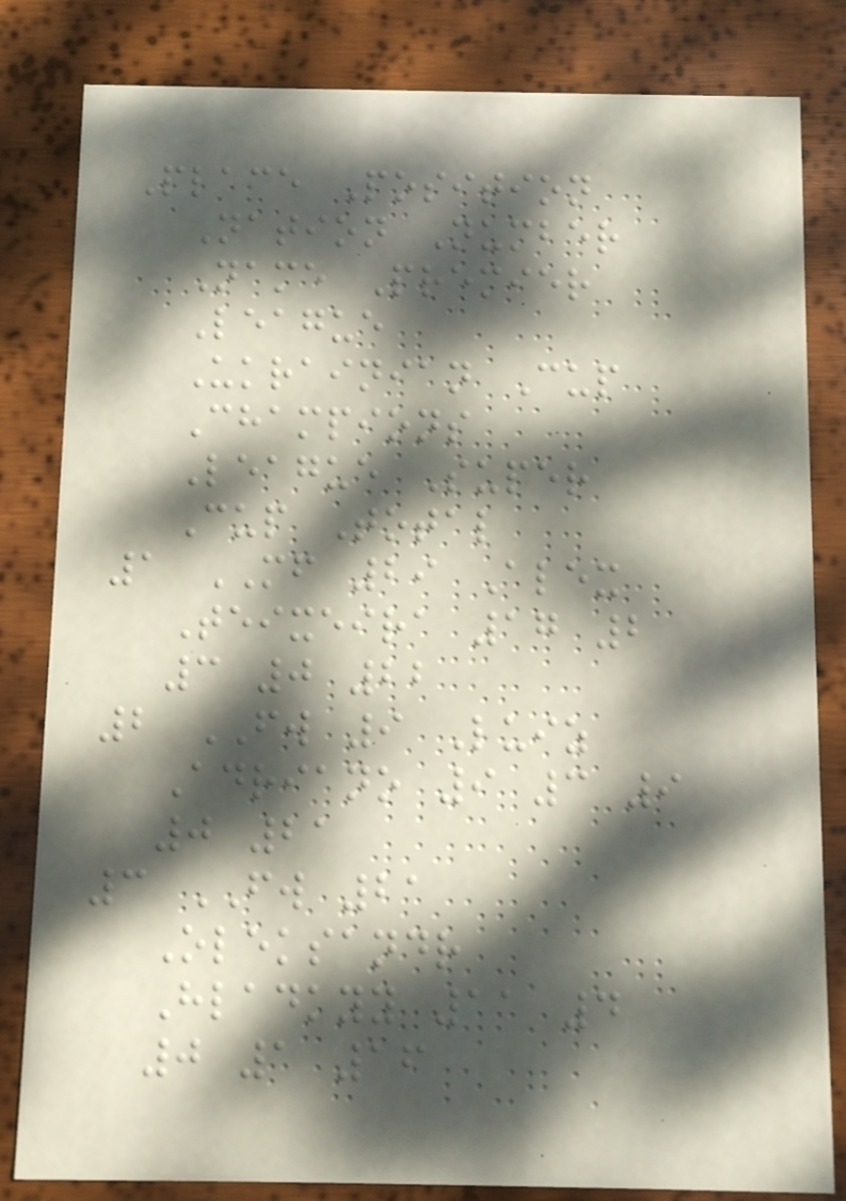Place Position
Nation Number
Name Premier
League
Ukrainian Cup
Champions
League Super
Cup Total
1 MF 29 Alex
Teixeira 17 2
3 0 22
2 FW 9 Luiz
Adriano 9 3 9
0 21
3 FW 21
Oleksandr
Hladkyy 11 4
0 1 16
